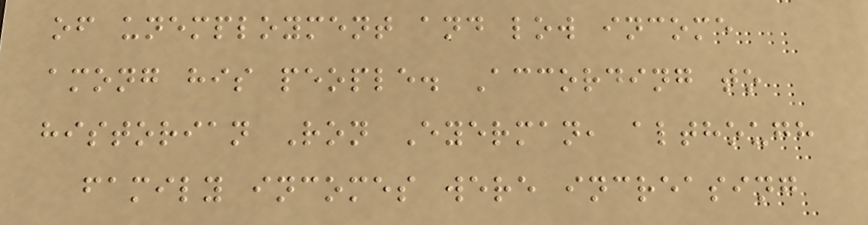of unemployment and low income
among his people. According to
historian Ron Eyerman, although
family incomes were increasing
